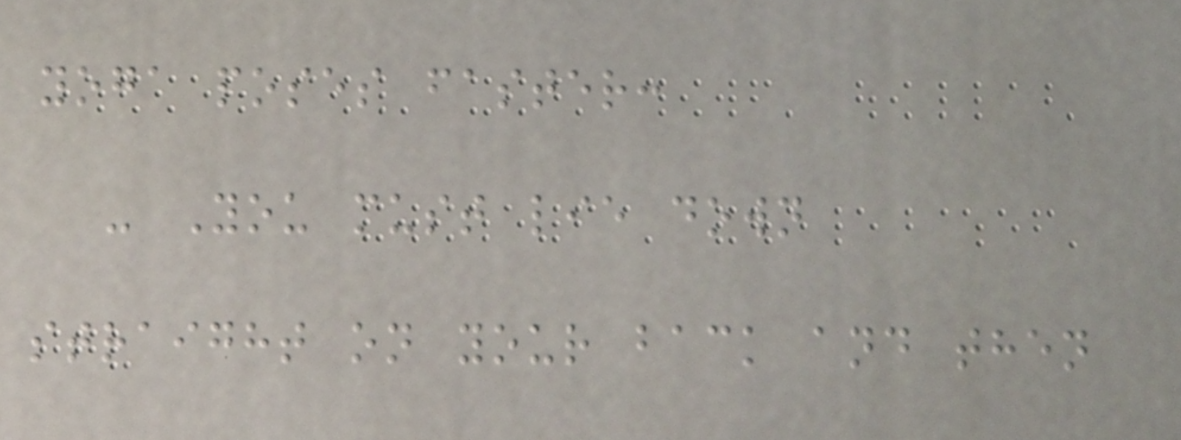yoga poses faster:
- You must lie down
straight on your back and then
